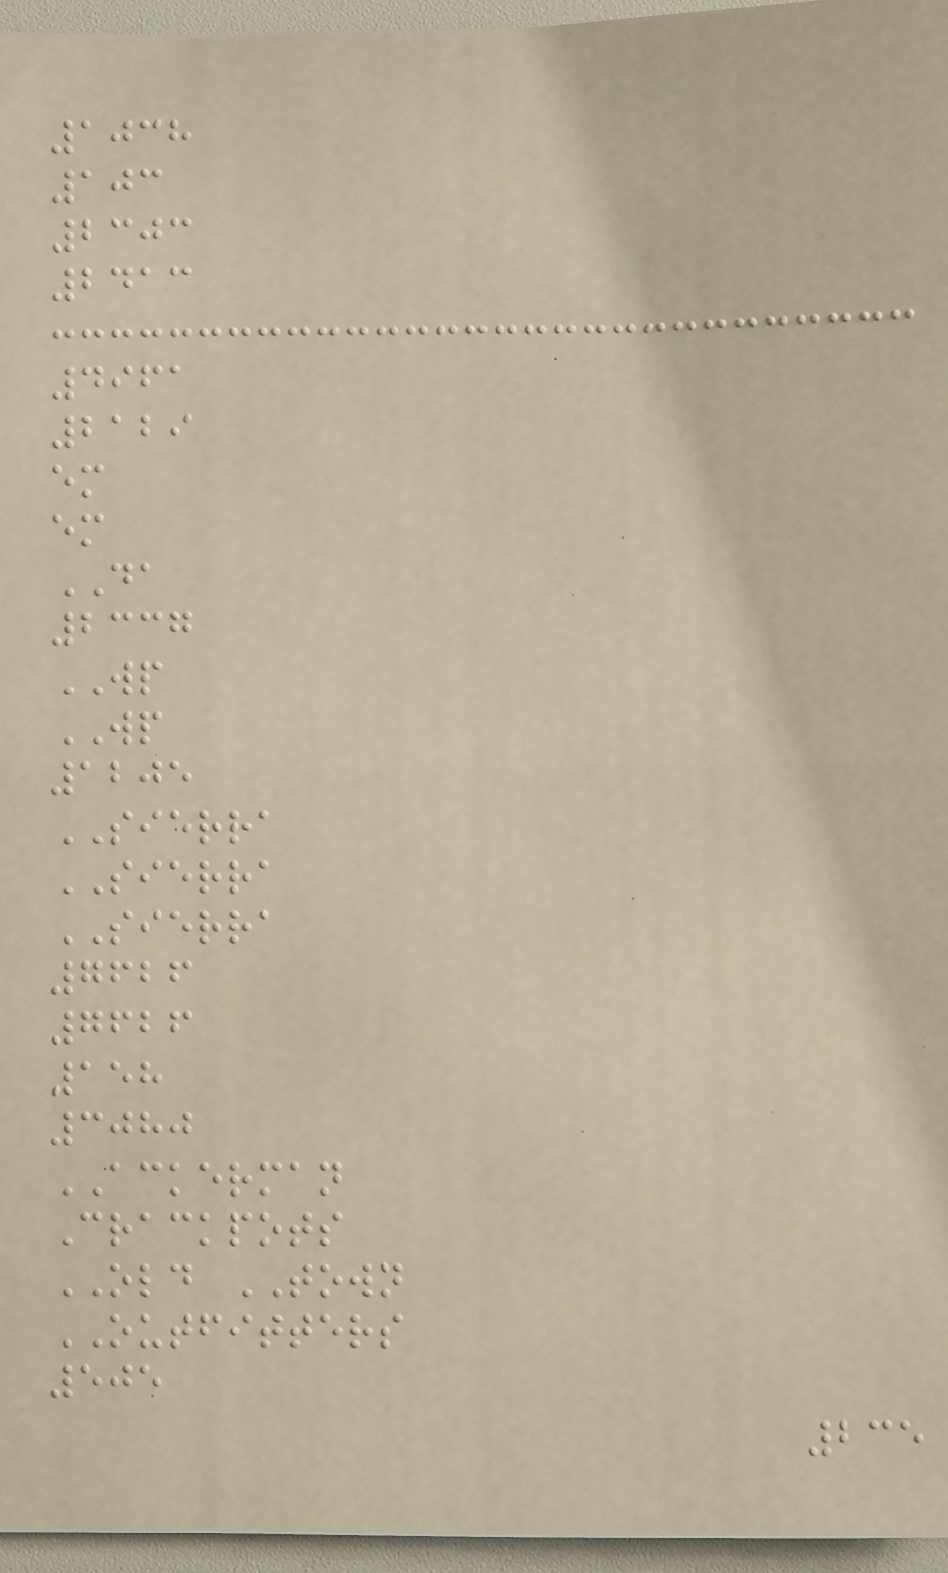1038
103
2303
2413
4961
2129
em
em
DA
2337
WP
WP
1205
SIERRA
SIERRA
SIERRA
7626
7626
158
3080
ACKERMAN
Crackpots
OLD TOWN
OUTFITTERS
505
235
